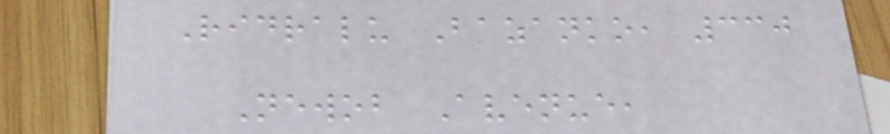Ridralu Bazanko, 330
Newob Avenue,
